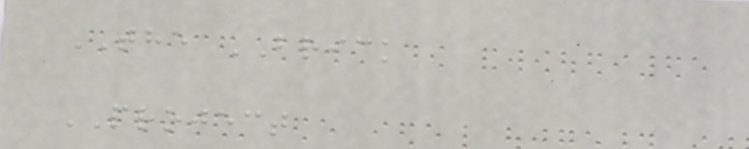THE BRICK
PROJECT
